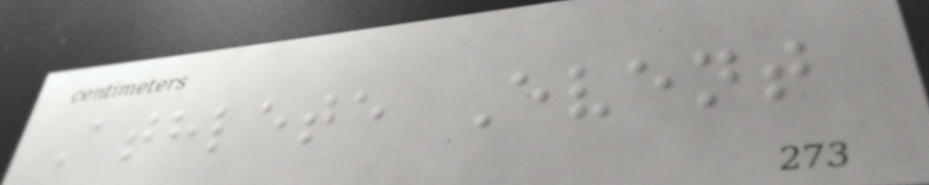Athlete Event
